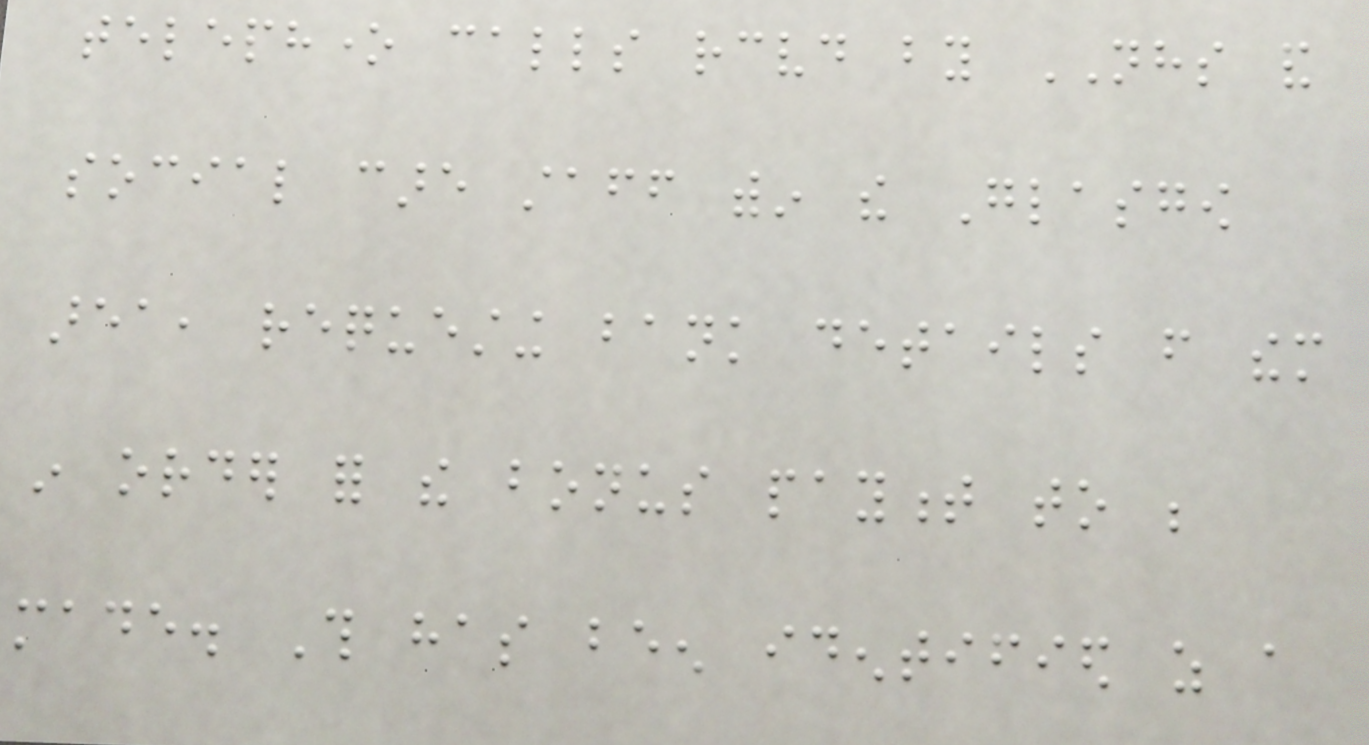telephone calls received by NHS and
social care staff within the Glasgow
area, requesting bank details from them
in order for the bonus payment to be
made. This has been identified as a
